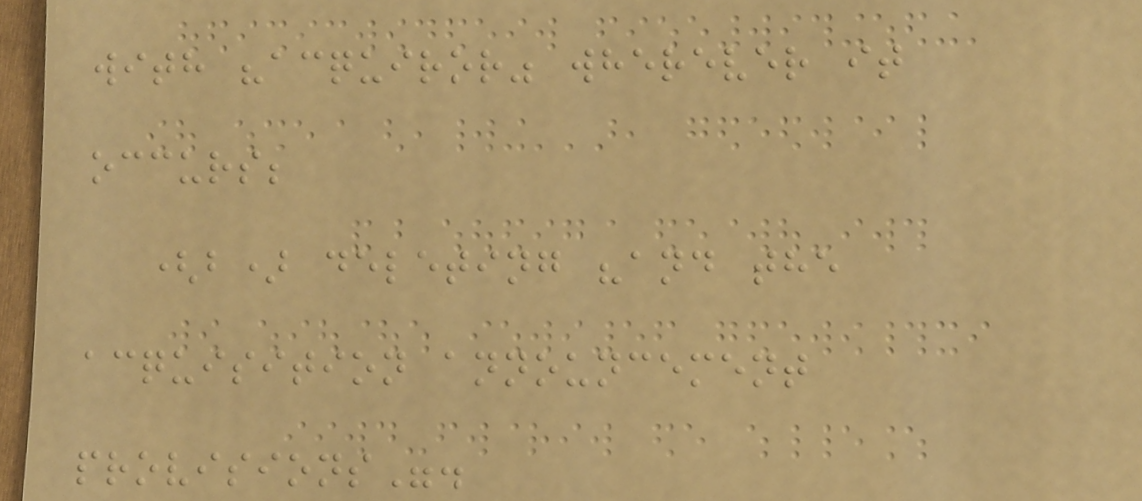with "acquiror" wherever it
occurs;
(b) deleting "and the
acquisition announcement
provisions".
